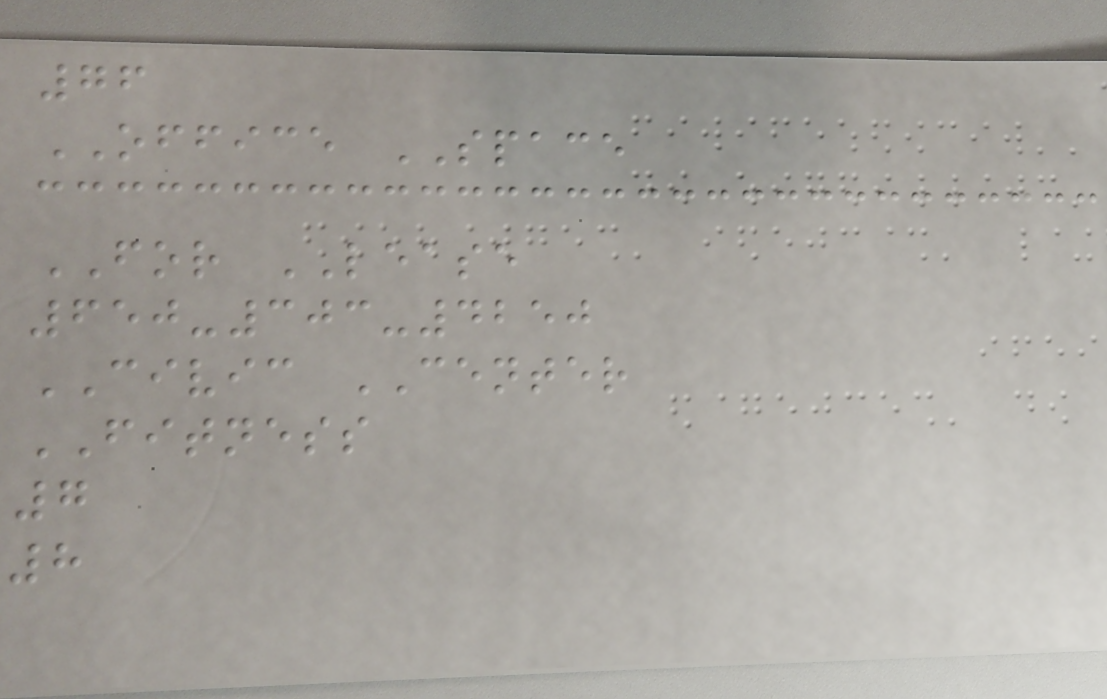76
OFFICE SPACE
FOR LEASE
650-303-4250
CIVIC CENTER
FITNESS
7
8
